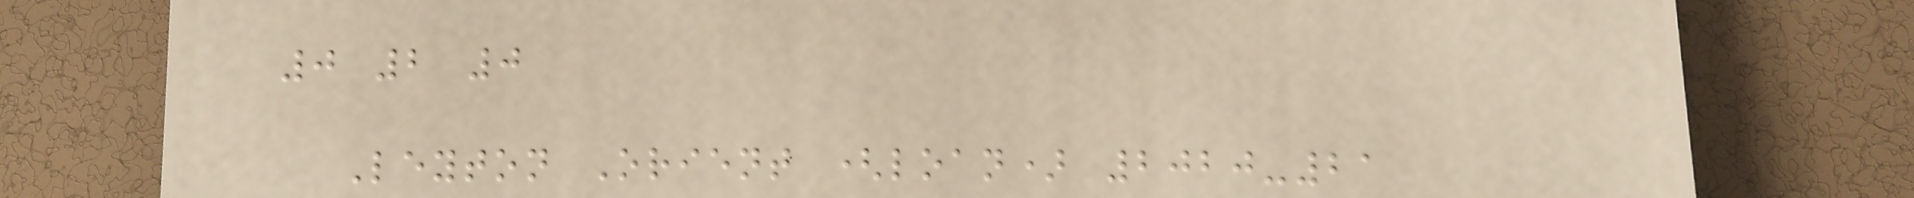0 2 0
Leyton Orient (loan) 2020-21
